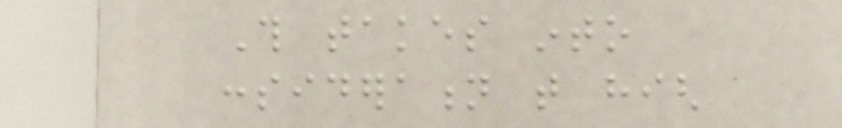This takes into
consideration that high
